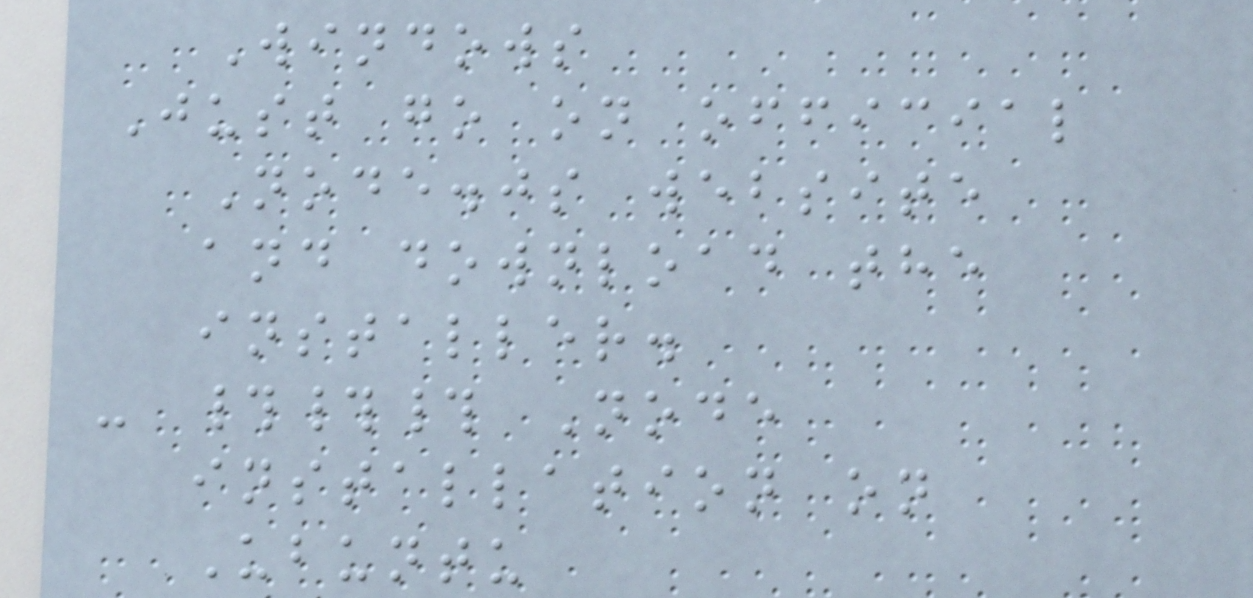Windows
Just go on official
Node.js website
and download the
installer.
- ### Node
installation on
Ubuntu
